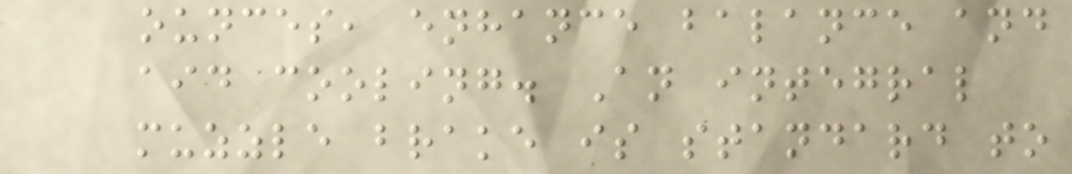ounces, enhance balance and
aid cooling. An integral
muzzle brake is standard to
